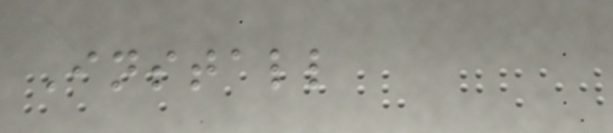Install
